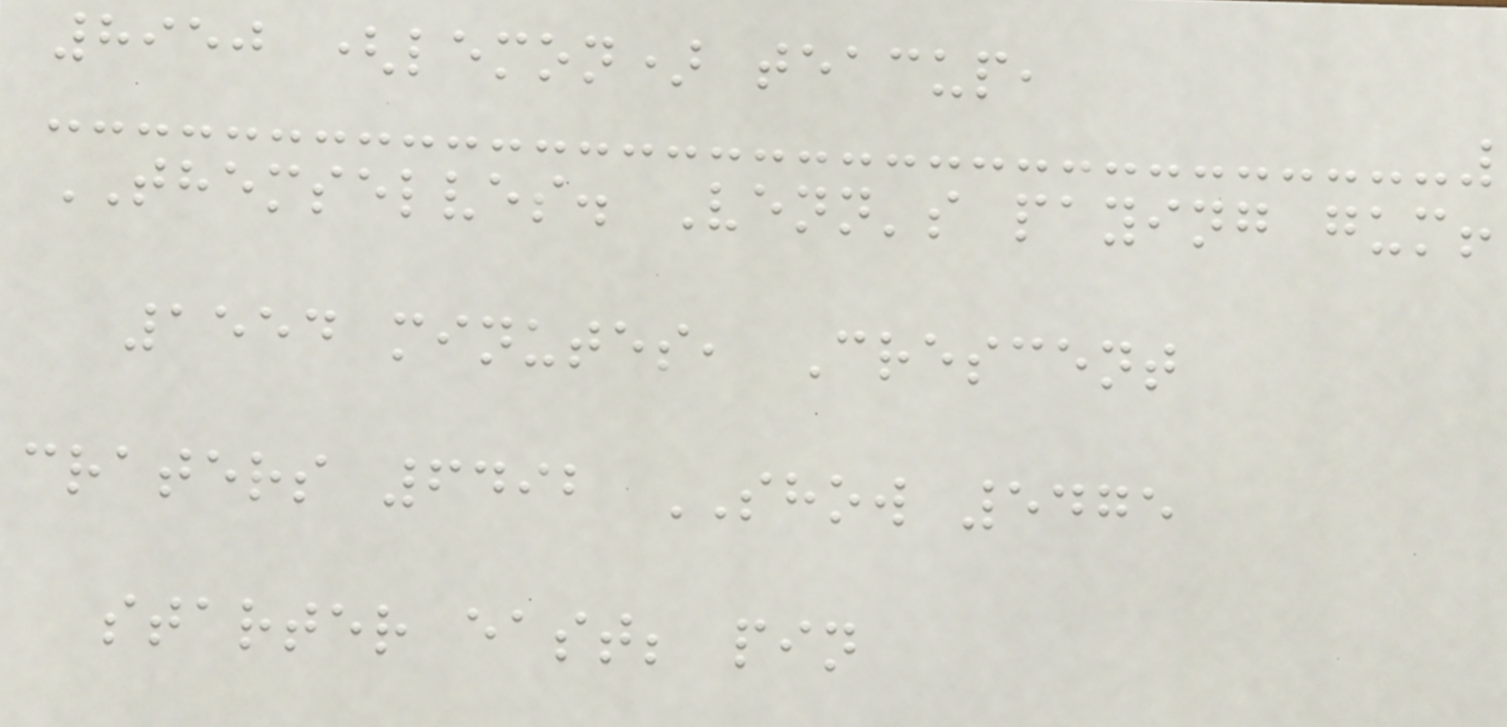8950 (lemon) teacup,
THEMSELVES. Venn's paying gum!
1554 minutes, Crescent
craters 6492 SHOW 5475
starter east; pin
